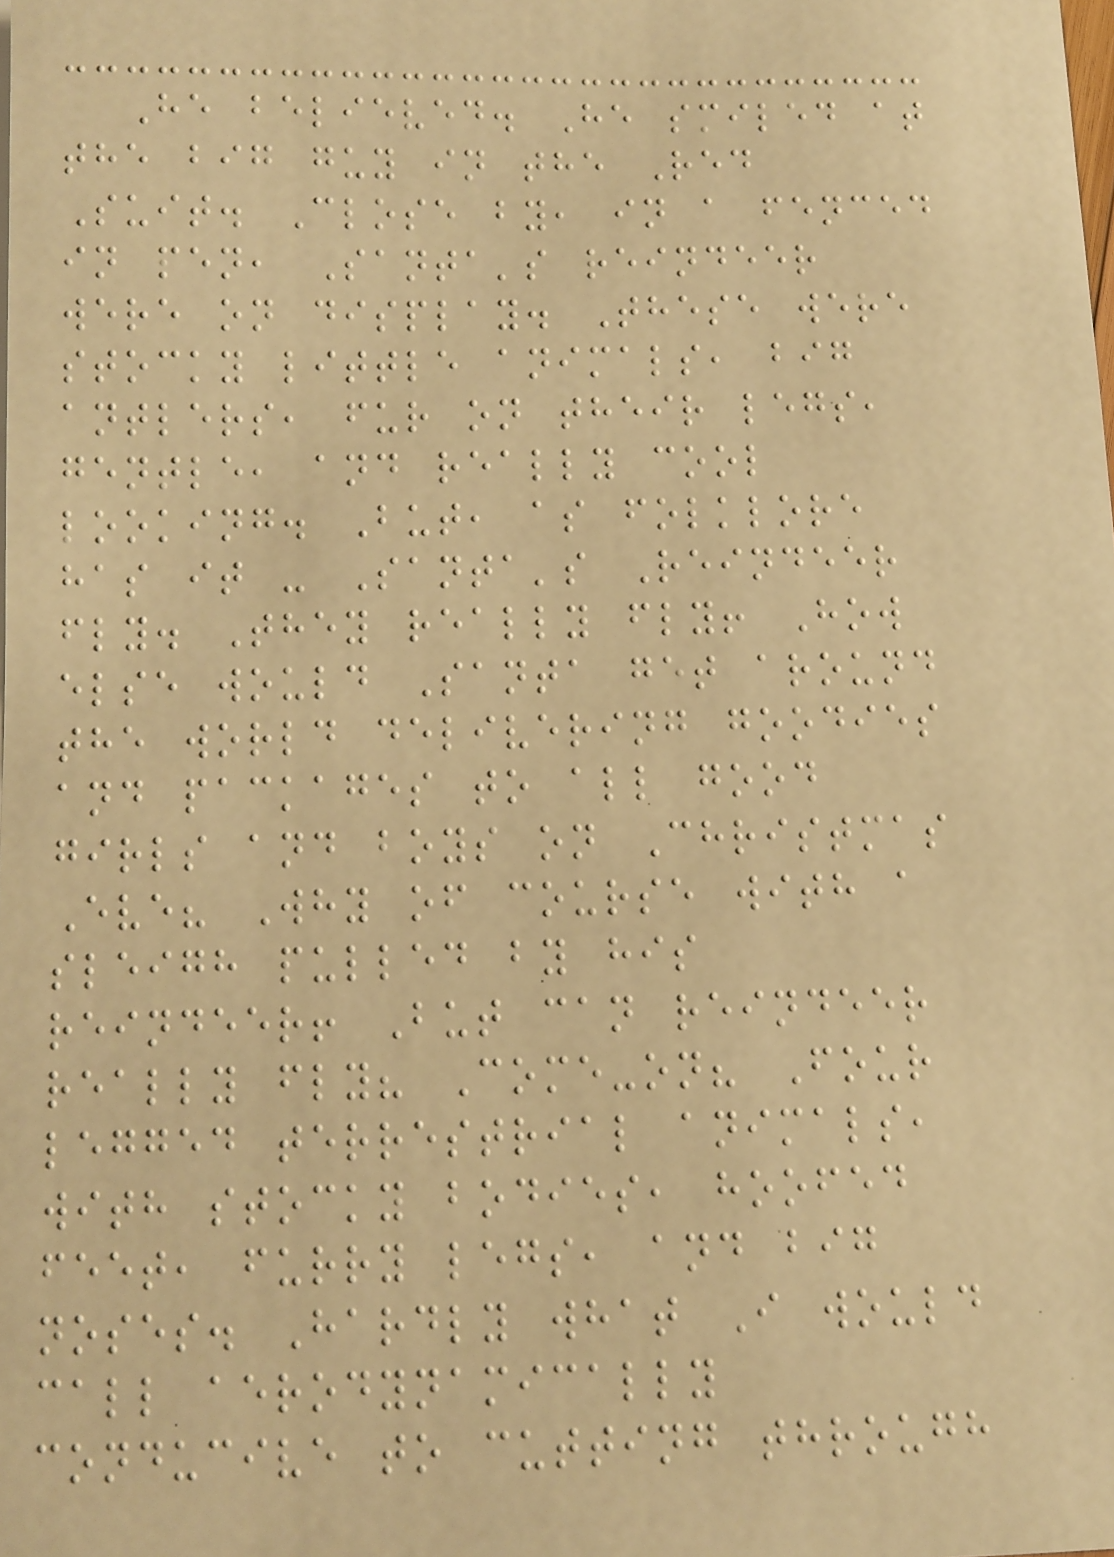He believed. He smiled at
the big guy in the Red
Suit. Close by, in a fenced
in pen, Santa's reindeer
were on display. These were
stocky little animals, big
antlers, fur on their legs,
gentle, and really cool
looking. But, as folklore
has it - Santa's Reindeer
fly. They really fly! How
else would Santa get around
the world delivering goodies
and packages to all good
girls and boys on Christmas
Eve? Why of course with a
sleigh pulled by his
reindeer! But can reindeer
really fly? Come-on? Four
legged terrestrial animals,
with stocky bodies, hoofed
feet, furry legs, and big
noses. Hardly what I would
call aerodynamically
conducive to cutting through
